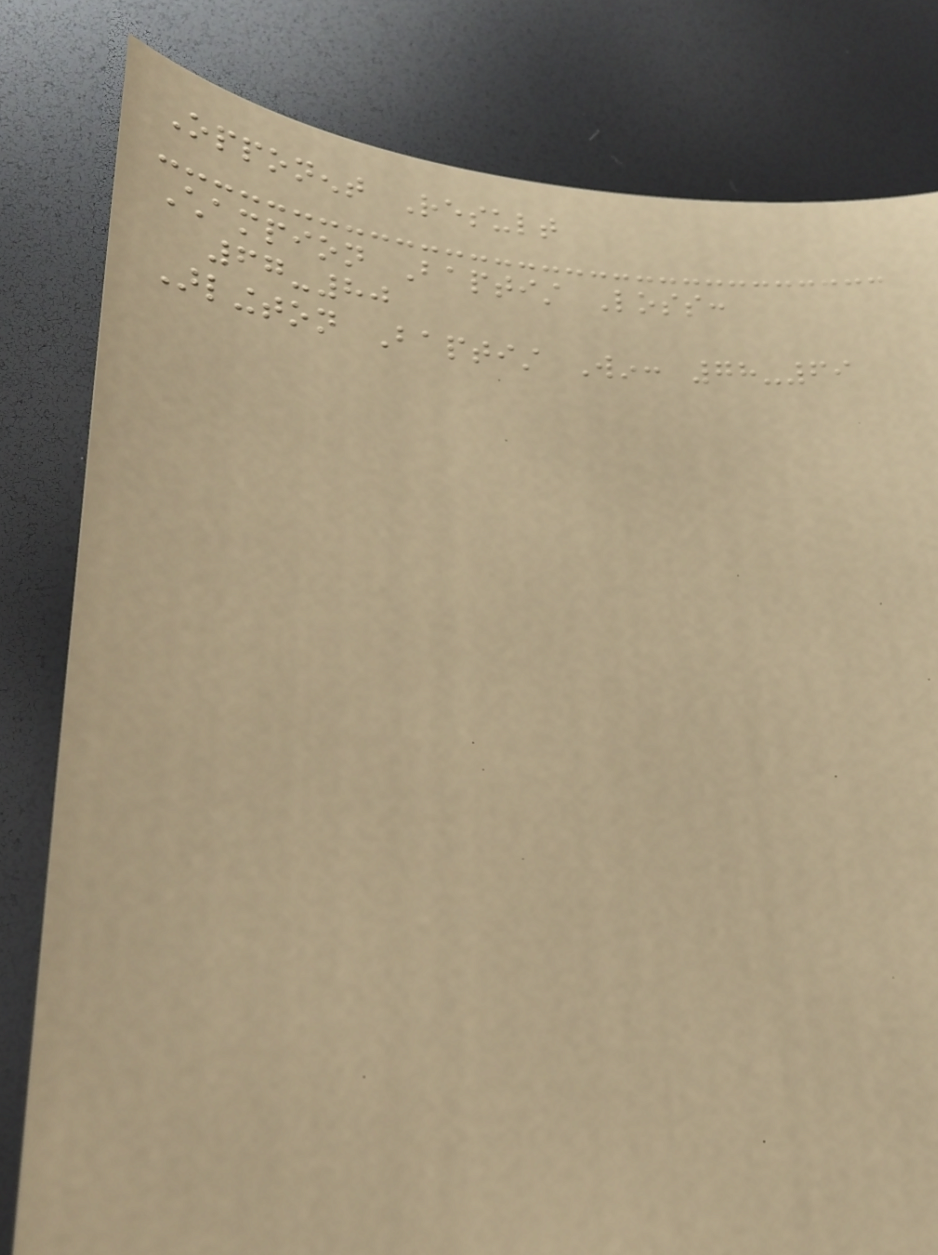Opponent Result
Champion Baptist Loss:
67-80
Arlington Baptist Win: 78-69
